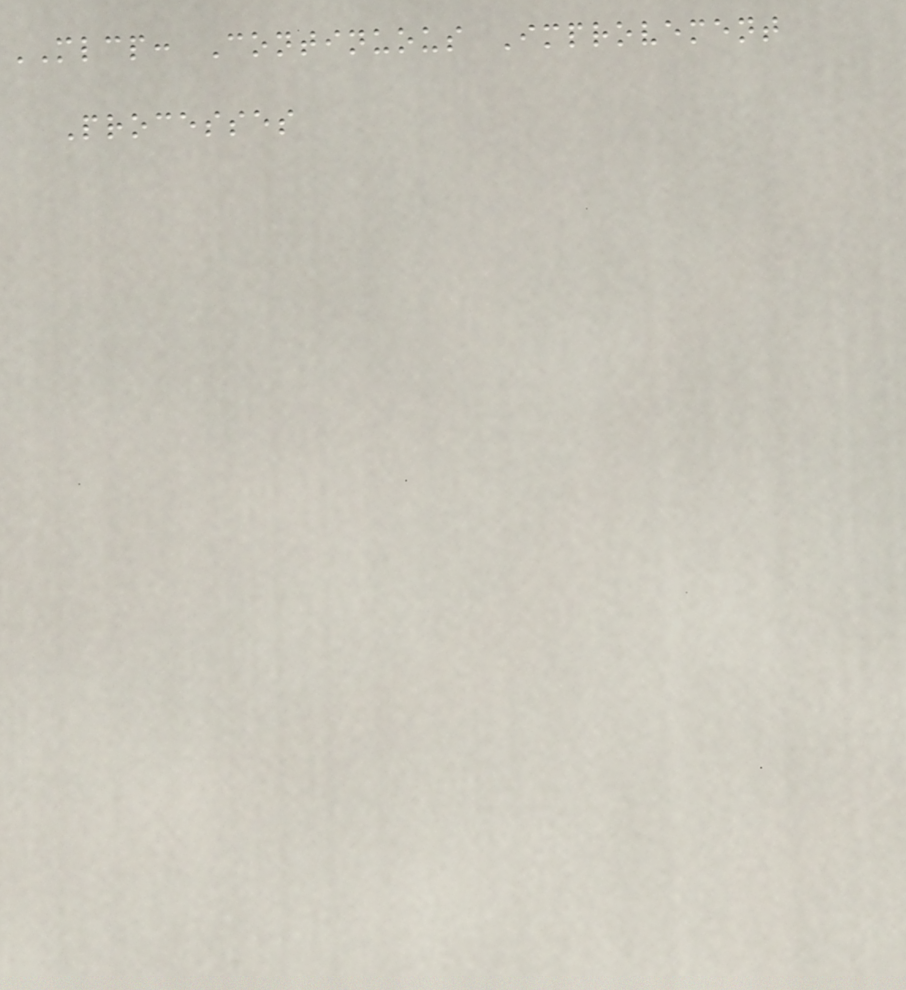MLCP: Continuous Improvement
Processes
